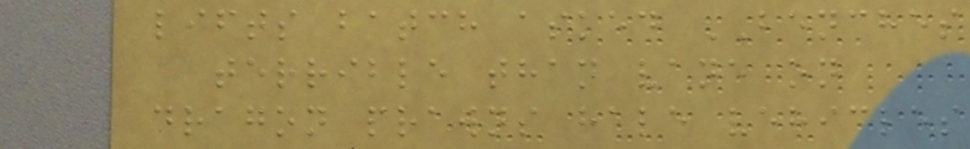lifts batch asked BENCHES
terrible than vane on
dragon prawns hale vehicles
